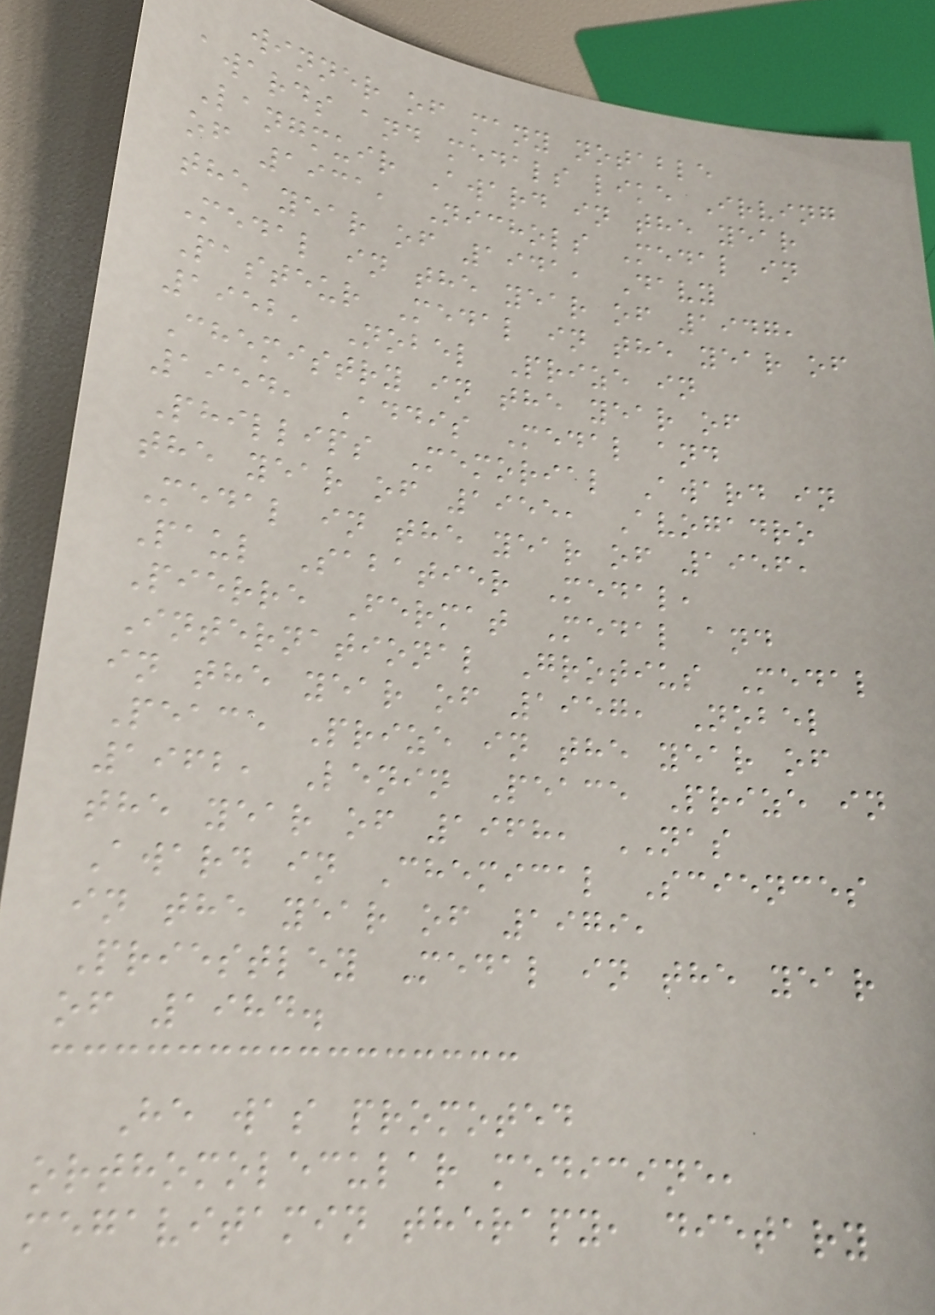winner of many notable
awards and medals like Irving
Langmuir Award in the year
of 1931, Nichols Medal in
the year of 1941, Davy
Medal in the year of 1947,
Pasteur Medal in the year of
1952, Nobel Prize in
Chemistry in the year of
1954, Addis Medal and
Phillips Memorial Award in
the year of 1955, Avogadro
Medal in the year of 1956,
Paul Sabatier Medal,
Pierre Fermat Medal and
International Grotius Medal
in the year of 1957, Nobel
Peace Prize in the year of
1962, Lenin Peace Prize in
the year of 1968, NAS
Award in Chemical Sciences
in the year of 1979,
Priestley Medal in the year
of 1984.
He was promoted
orthomolecular medicine,
megavitamin therapy, dietary
